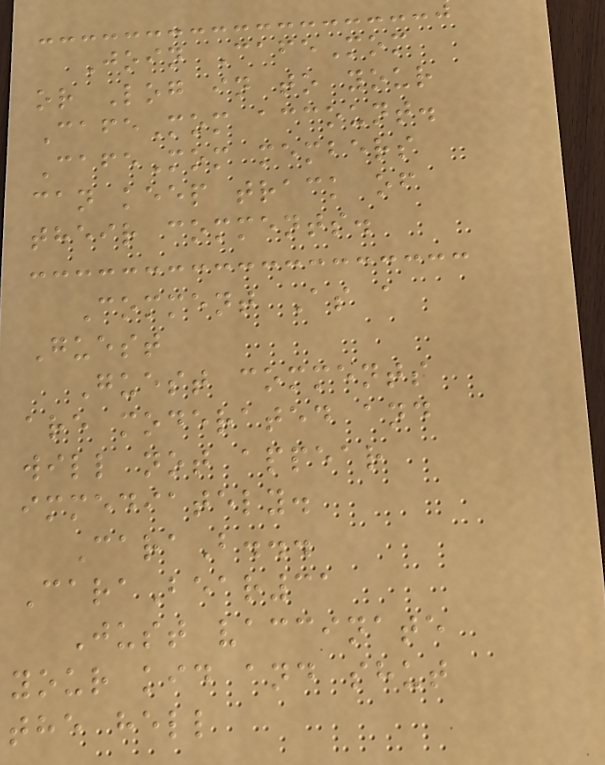Join CafeMom
or Log in to your
CafeMom account.
CafeMom members
can keep track of
their comments.
Comment As a
Guest
Guest comments
are moderated and
will not appear
immediately.
CaraB...
CaraBear31
Just vaccinate
your kid and shut
the hell
